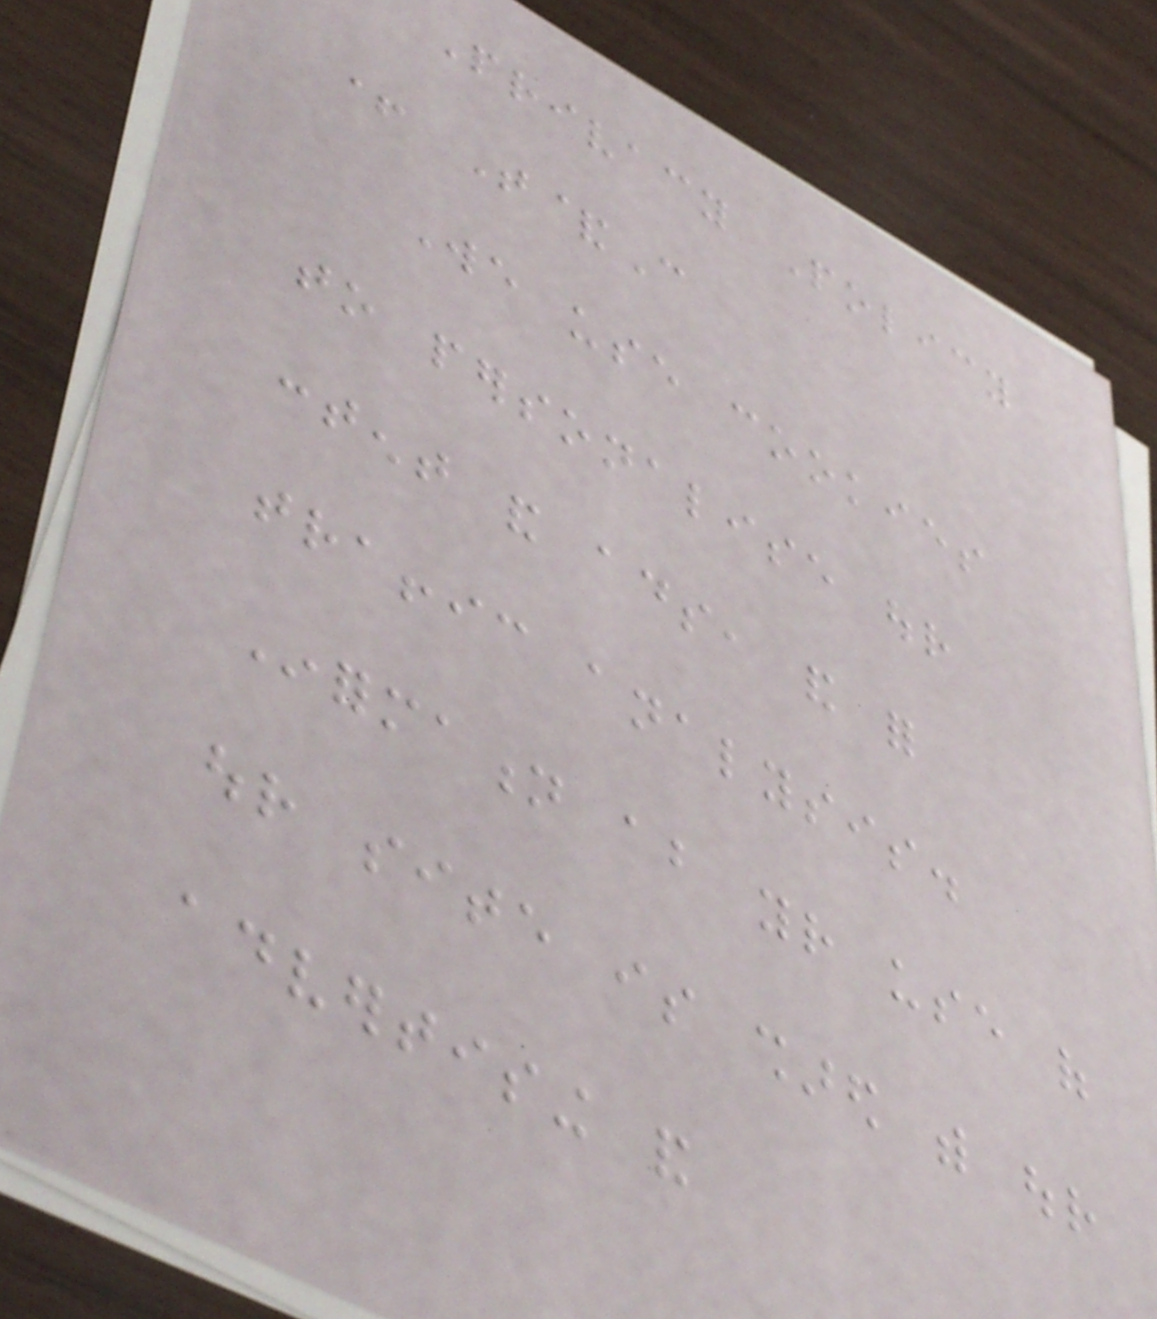Privacy Policy
+ T&C
We use cookies
to personalise our
content and ads, and for
traffic analysis.
Information about your use of
our site is shared with our
advertising and
